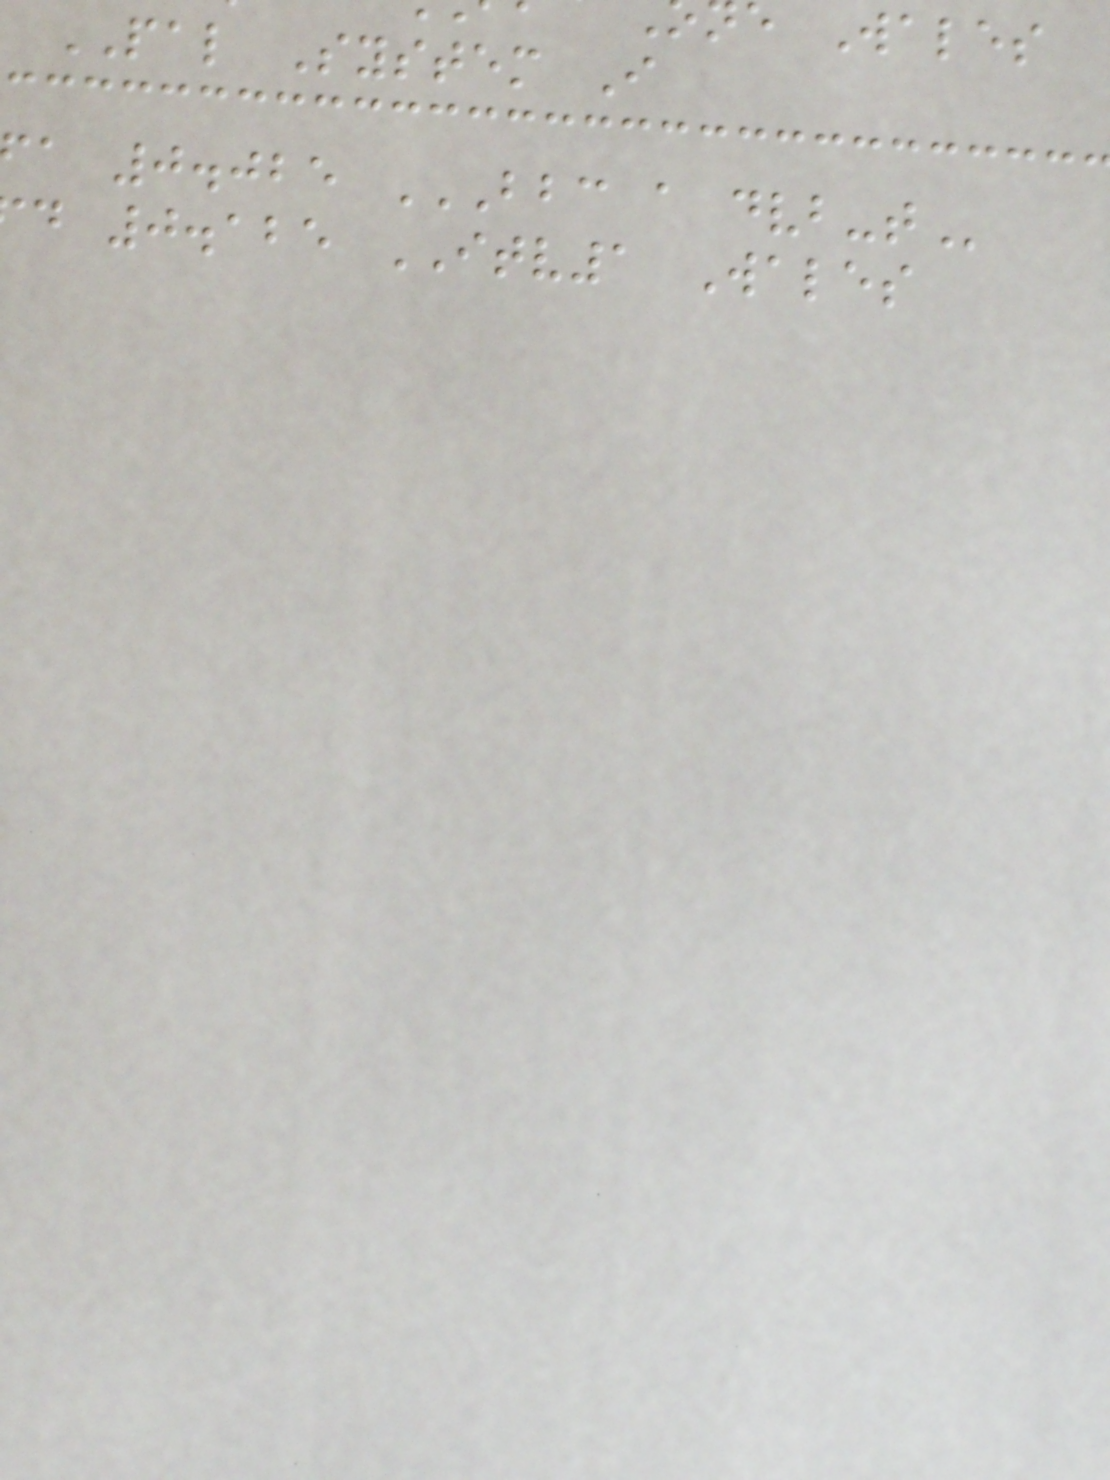e Wales
PAL System I
a 0.025 BBC A DVB-T
d 0.125 ITV1 Wales
